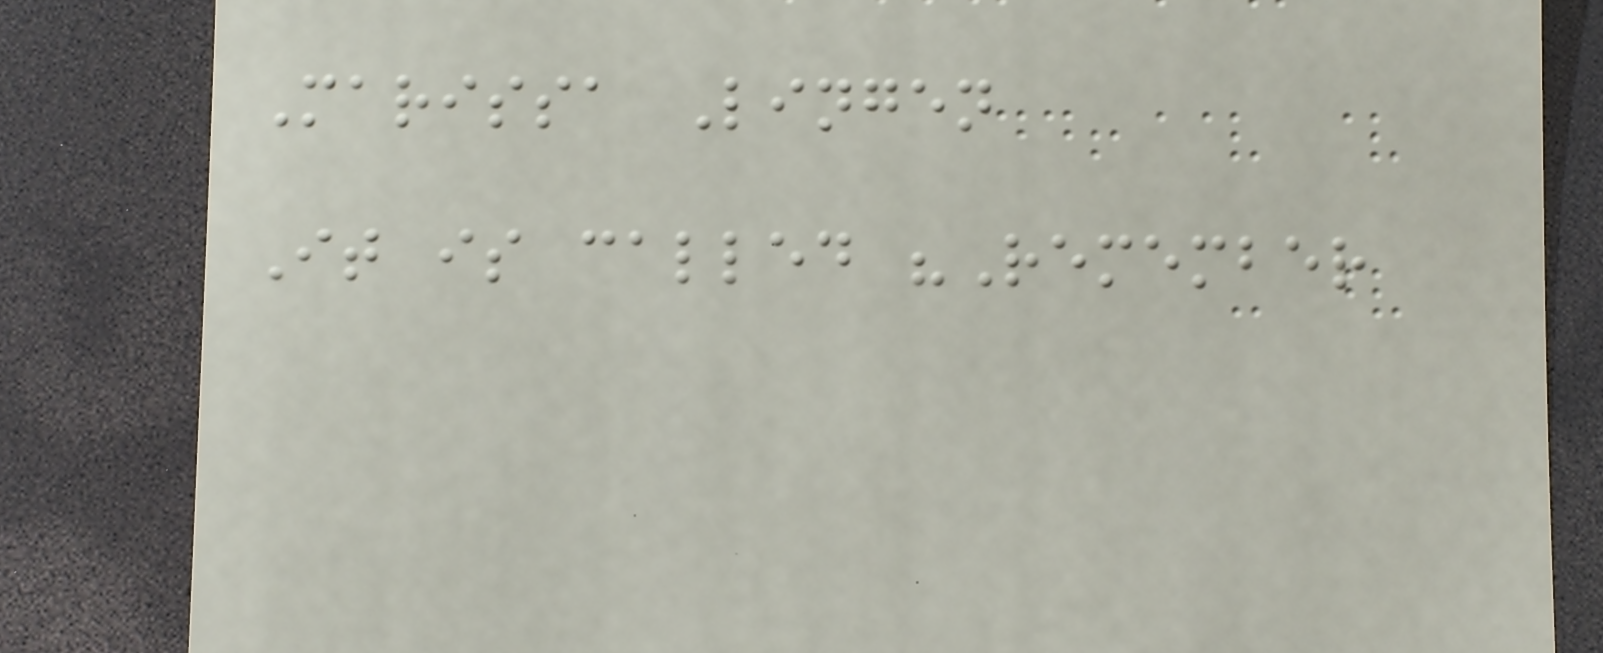Marissa Lingen
It is called "Remember
